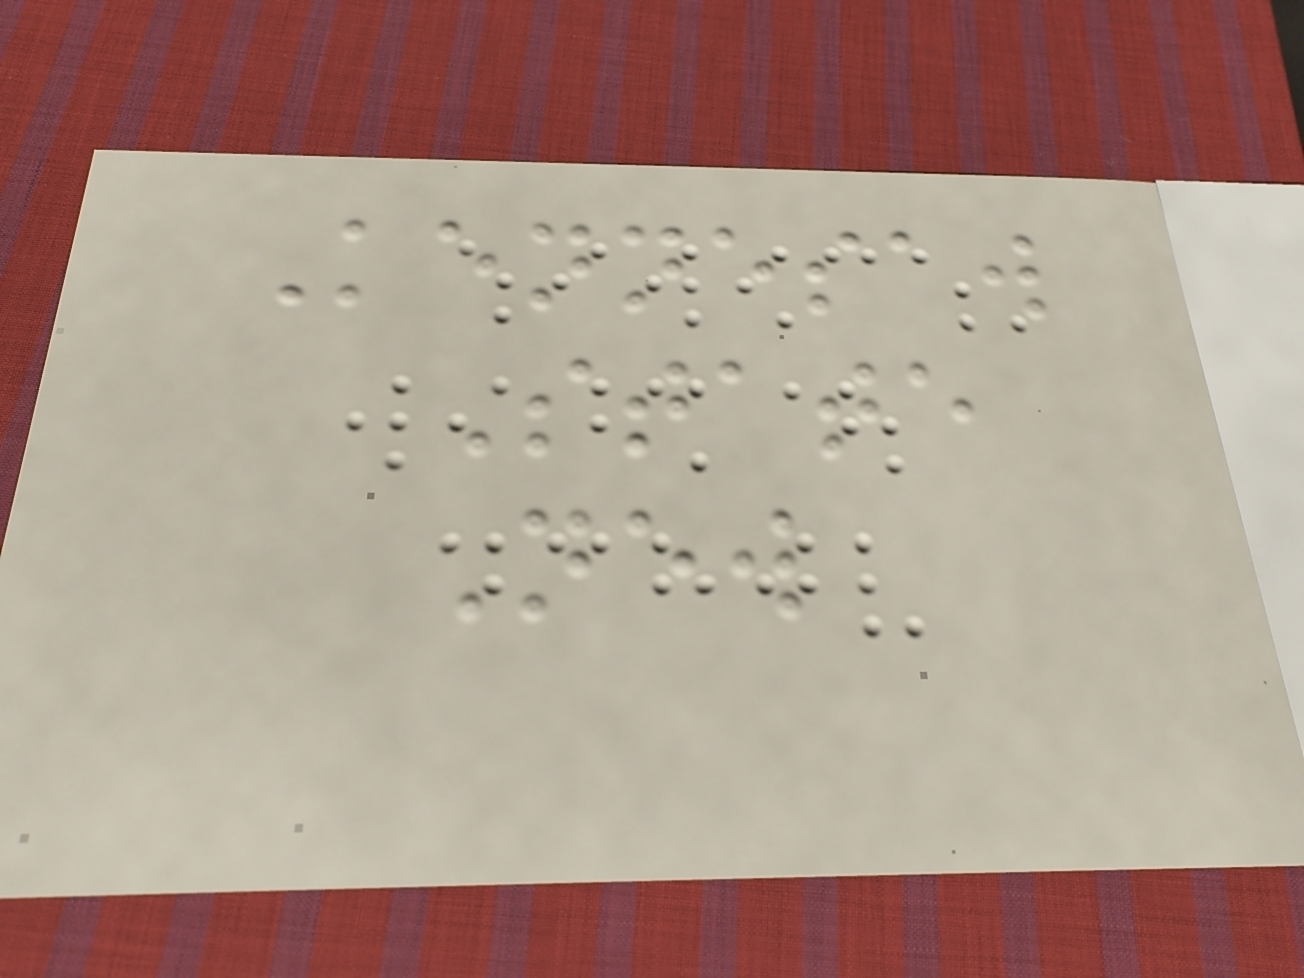Kennesaw
State
New
